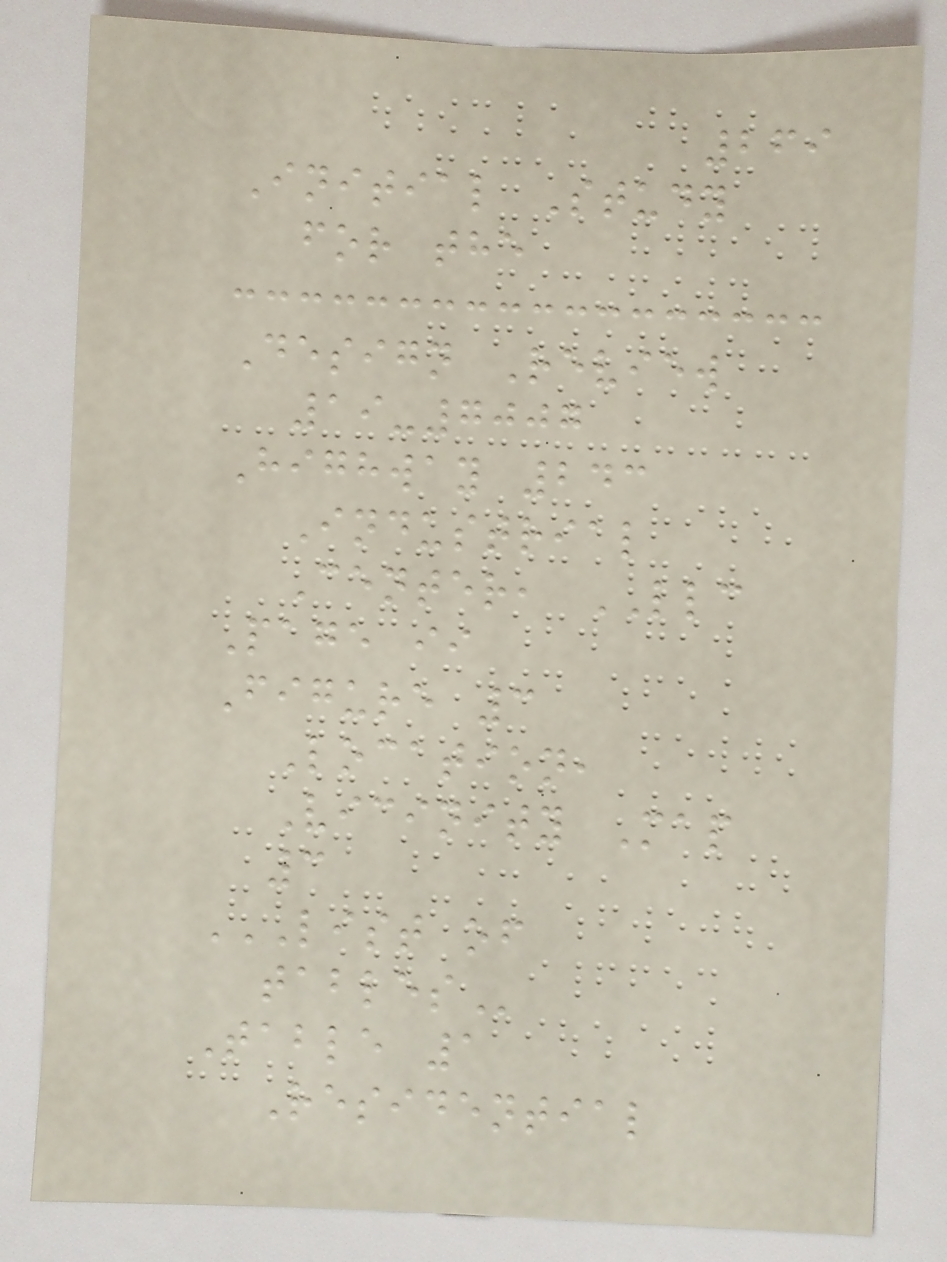269
Initial Study
for the
Design Review
19-7007
Highway 243
Industrial
Center, LLC
Page ii
Figure 3
Location,
Vicinity Map
3
LIST OF
TABLES
Table 1
Residential
